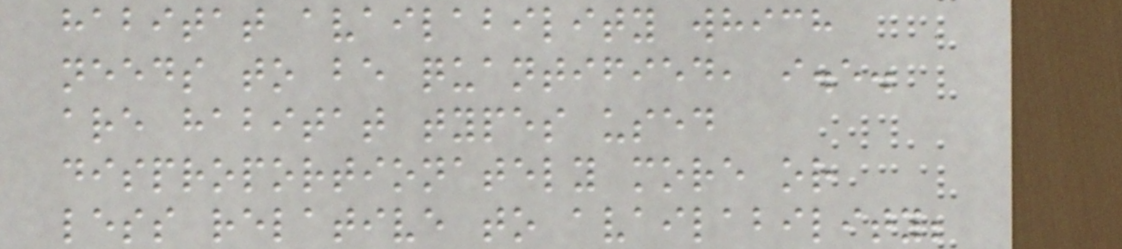habitat availability which
needs to be quantified, i.e.
are habitat types used
disproportionately more or
less relative to availability;
